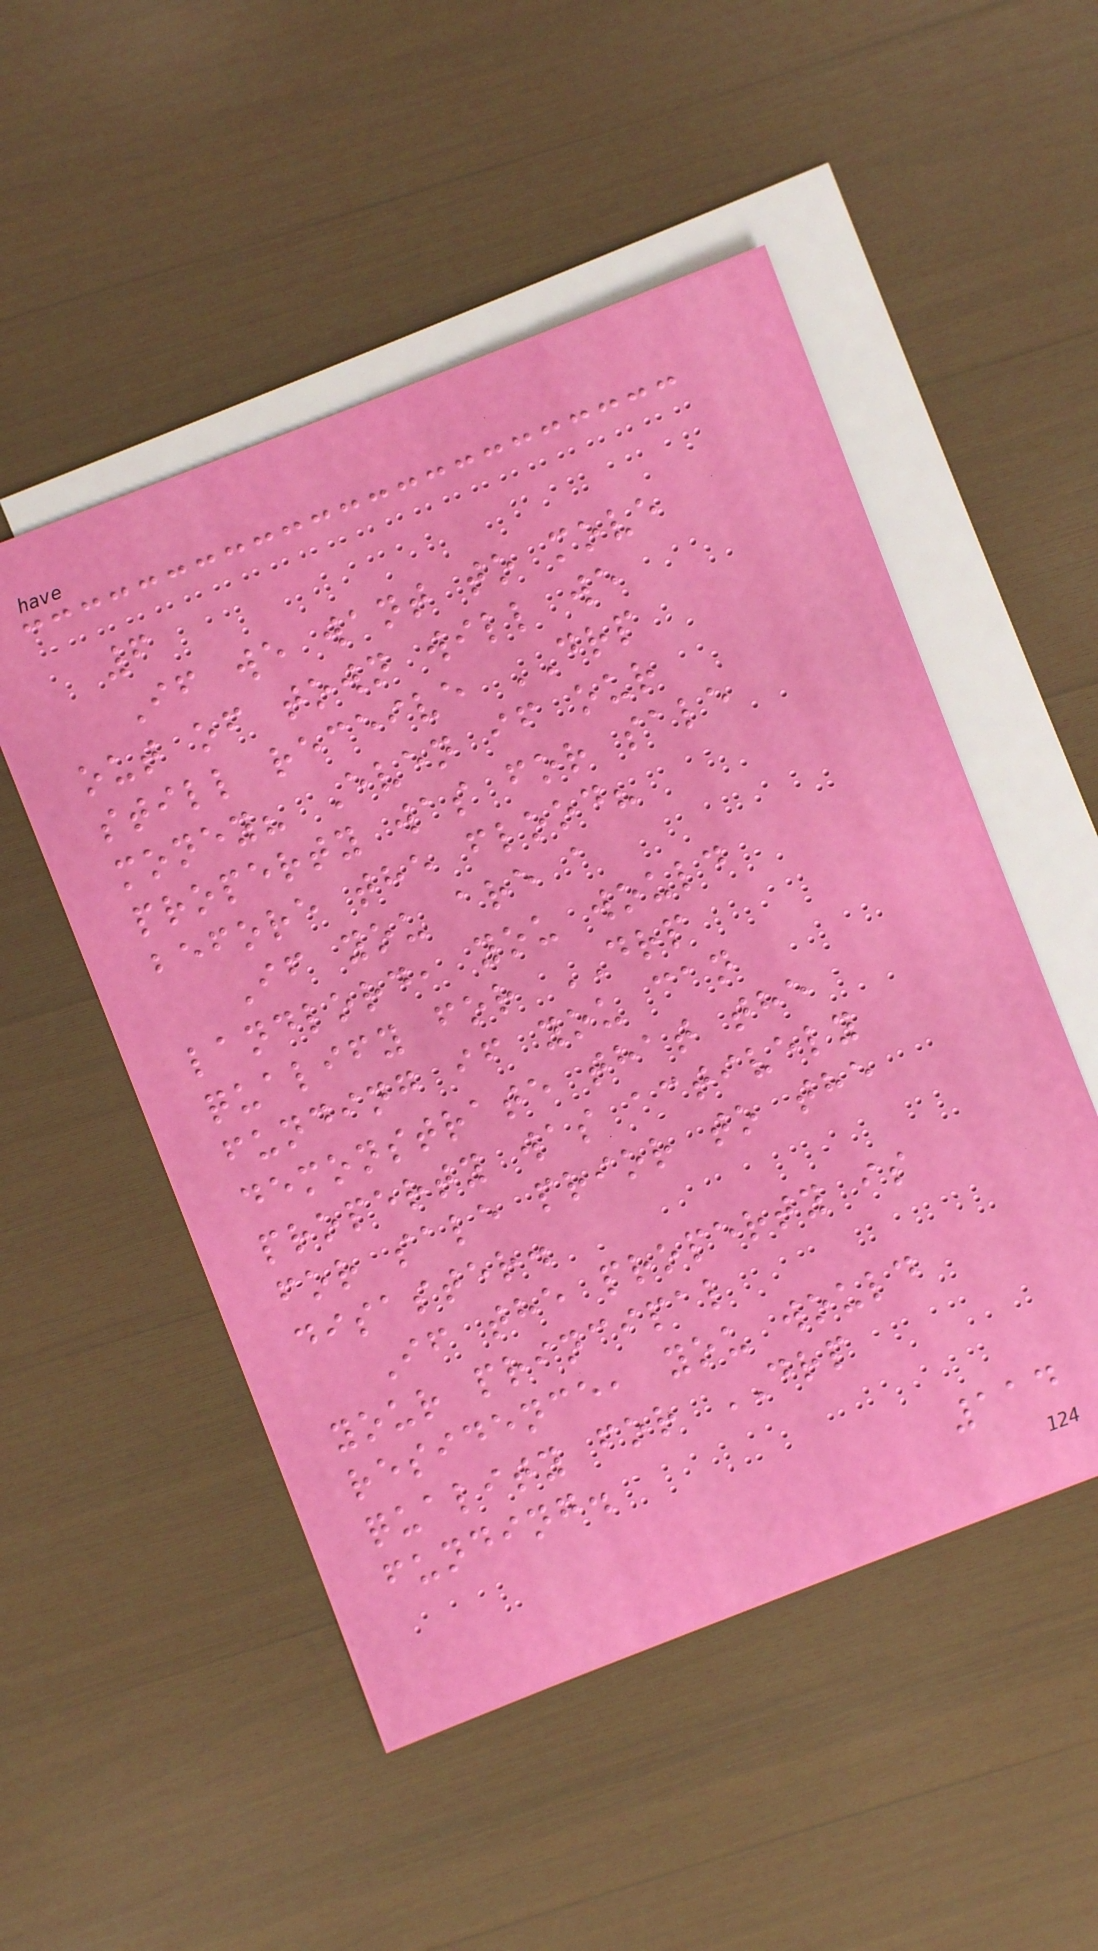6
If we want to move
out of town will we
still receive DRP
money? Even if our
property was for sale
before the flood?
If you are a
landlord, you would
qualify for DRP
funding if you can
demonstrate that the
property was actively
for sale prior to the
disaster.
If the property is
your principal
residence, you would
quality for DRP
funding.
114
